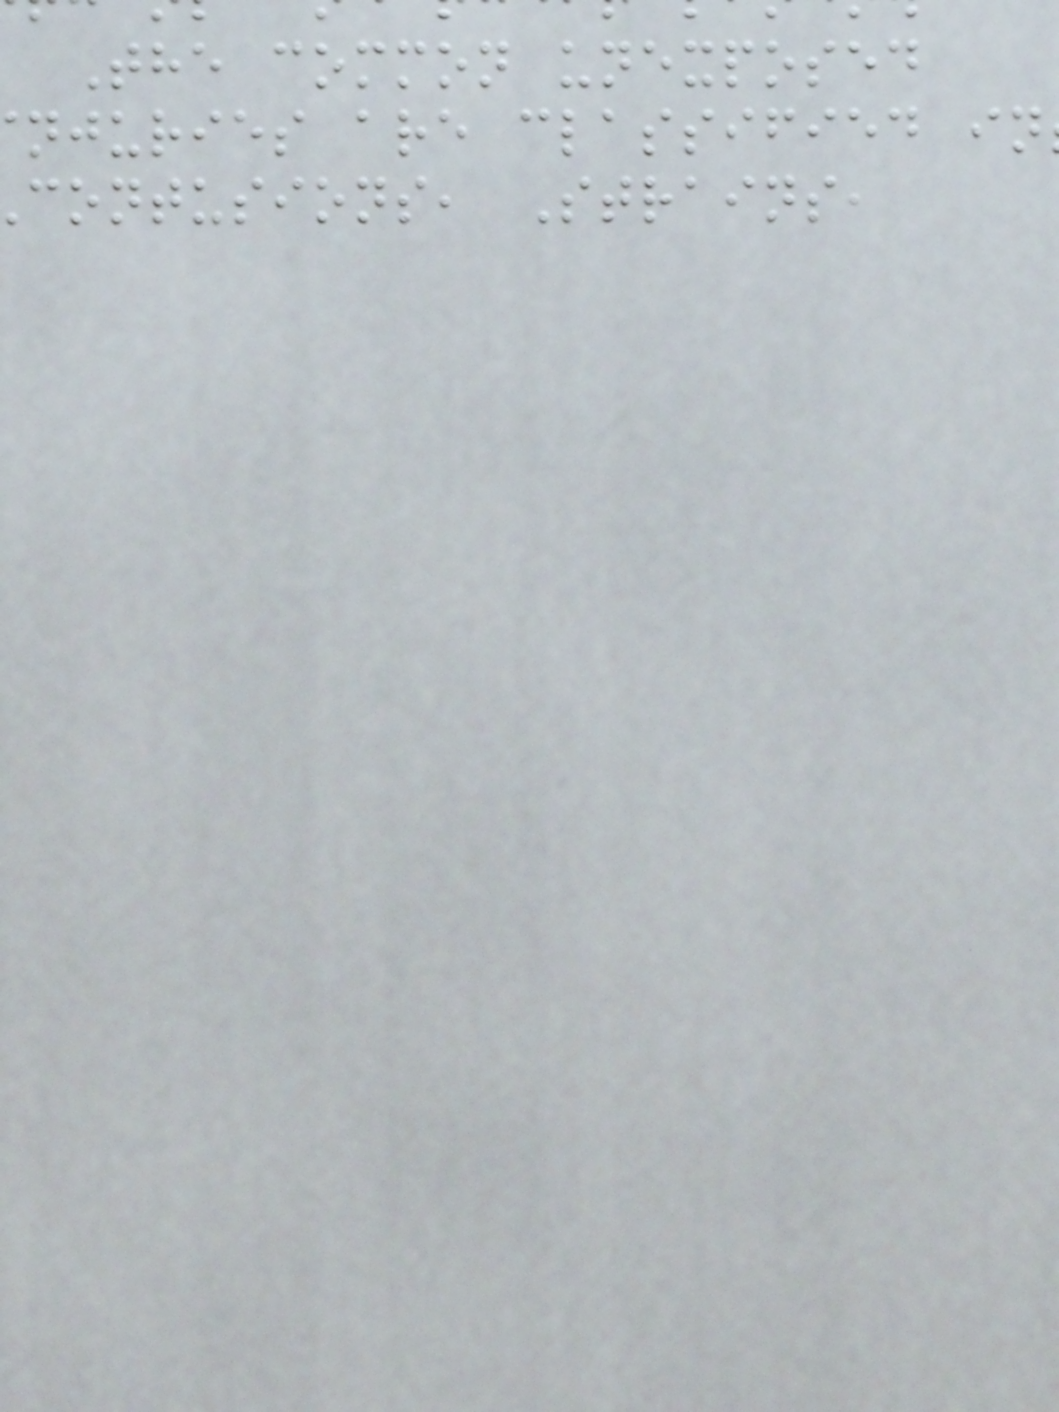The common unexposed
njuries are classified in
contusions, Strains,
